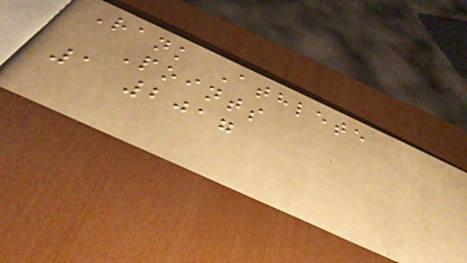Rank Athlete
Points
1 2017
